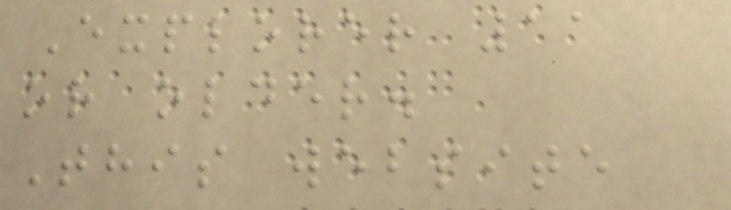Explorer 11
or older.
This website
